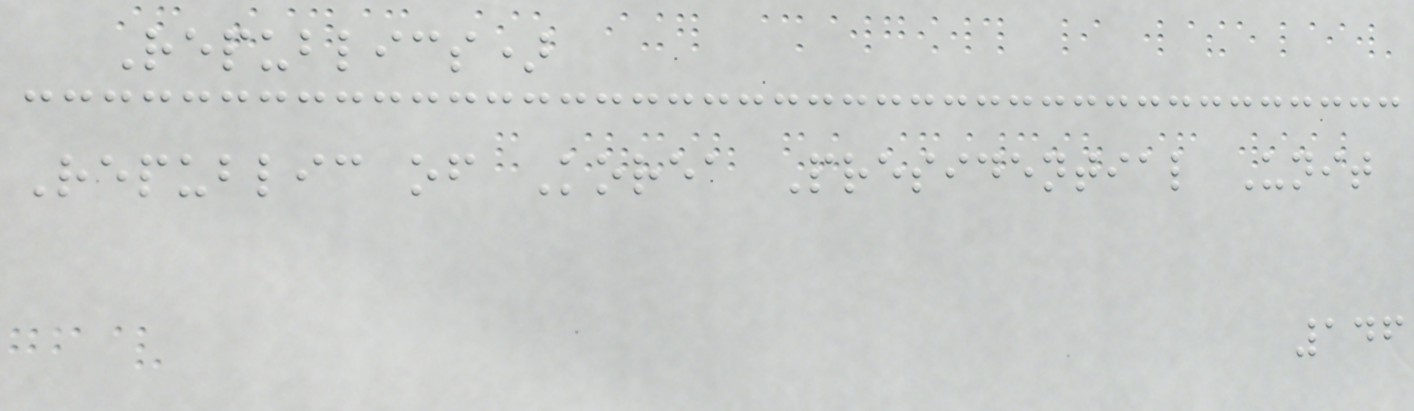Republics)
Republic of Korea Presidential Unit
146
